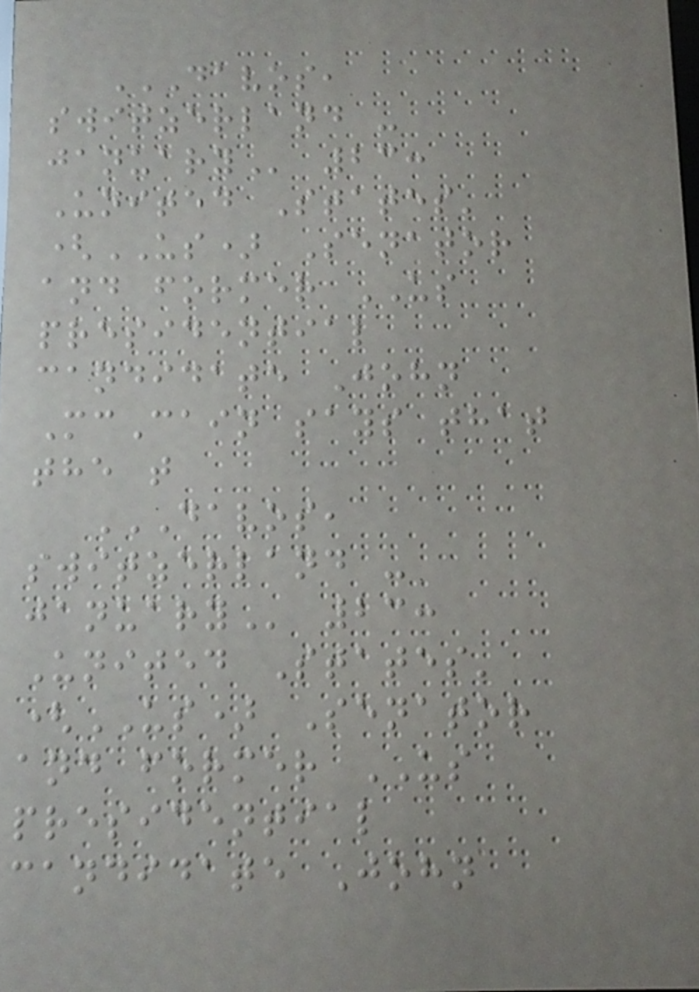DAVOS,
SWITZERLAND -
JANUARY 23:
United States'
(US) Senator
and former US
presidential
candidate John
McCain says that
the t
DAVOS,
SWITZERLAND -
JANUARY 23:
United States'
(US) Senator
and former US
presidential
candidate John
